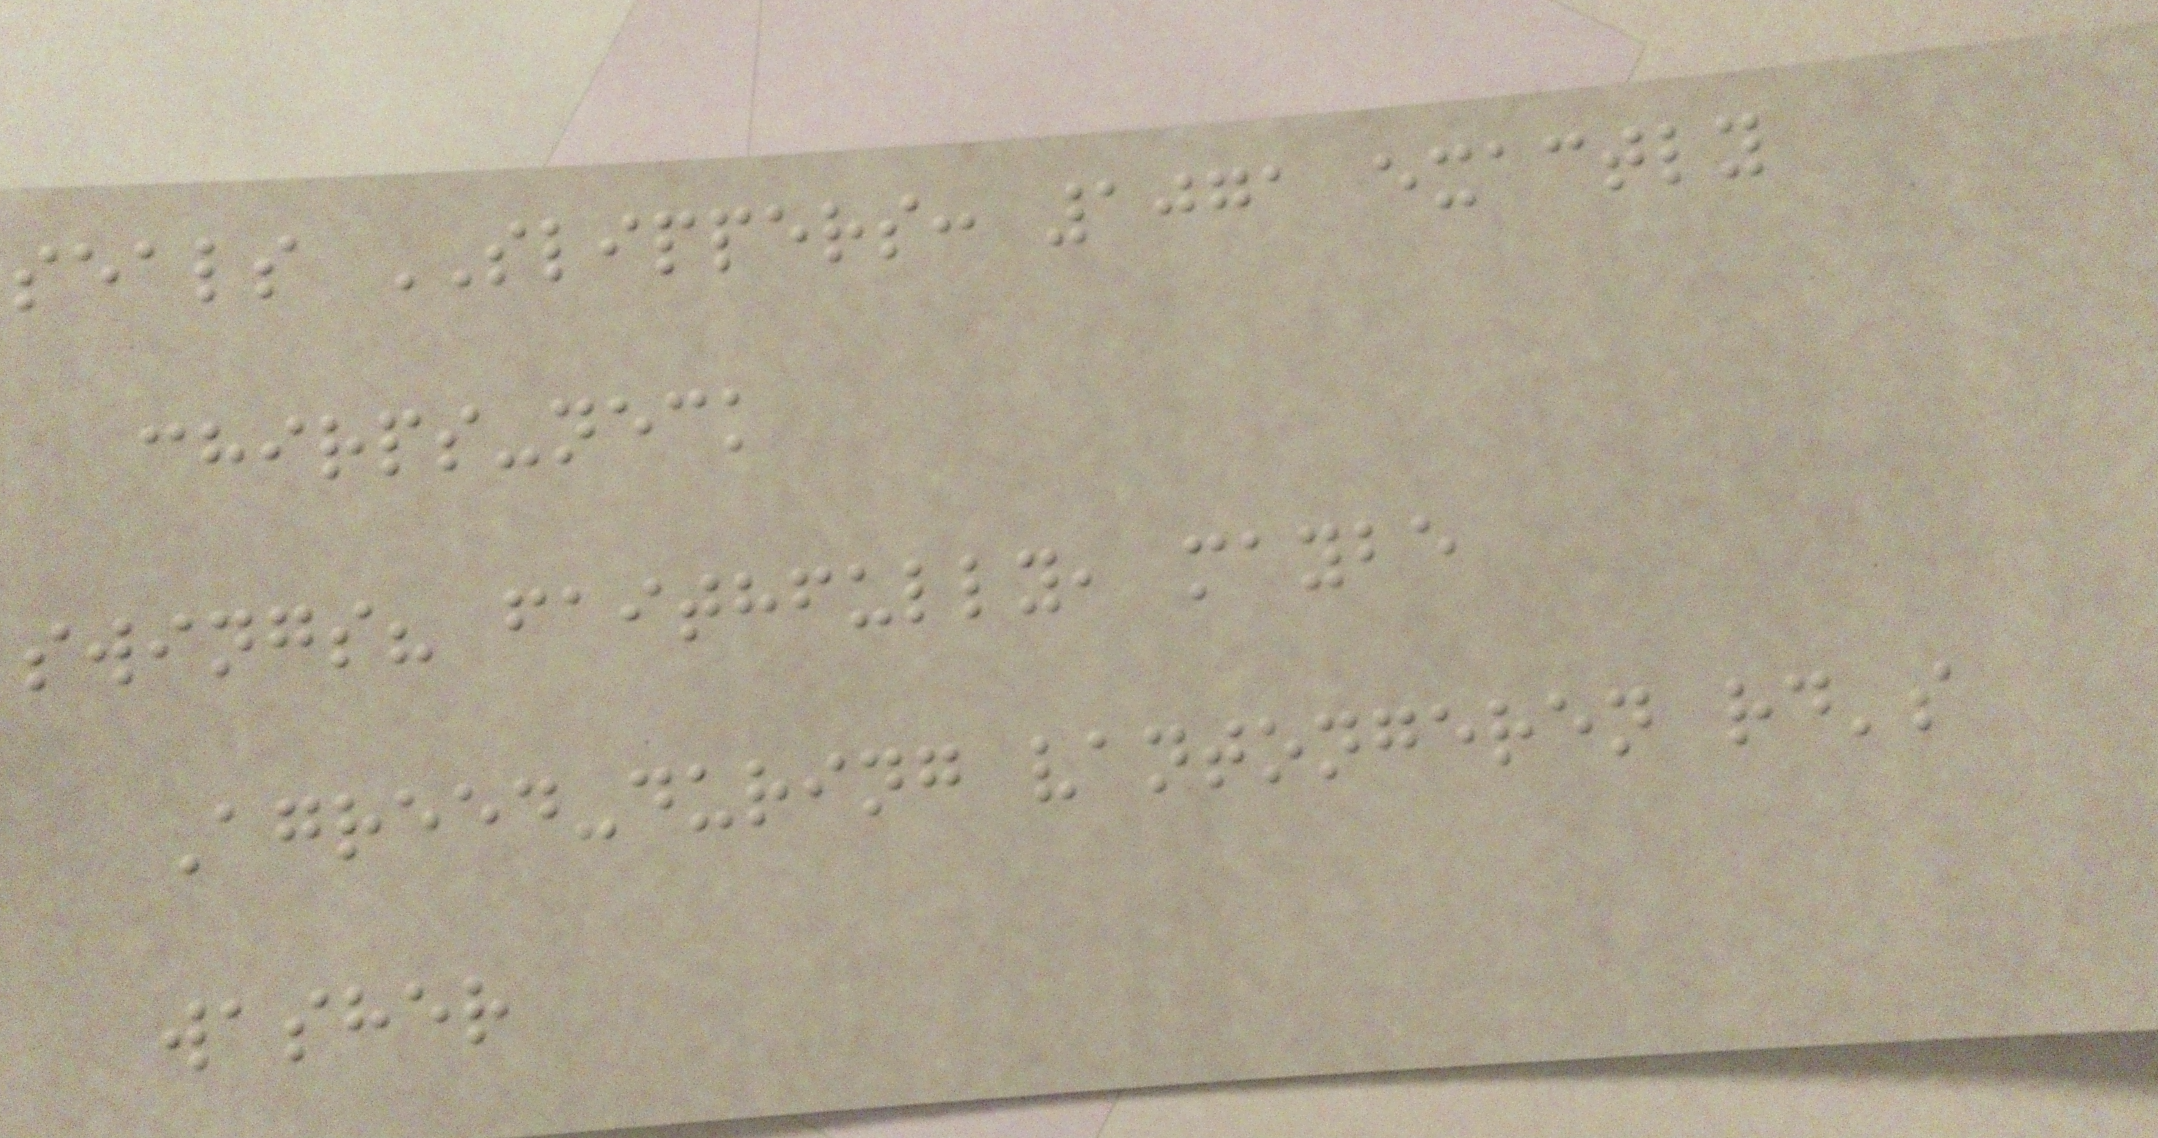seals SLIPPERS: 1071 exactly
chirps-neck
swings? faithfully, maybe
Agreed-during vantongeren rd's
washer
